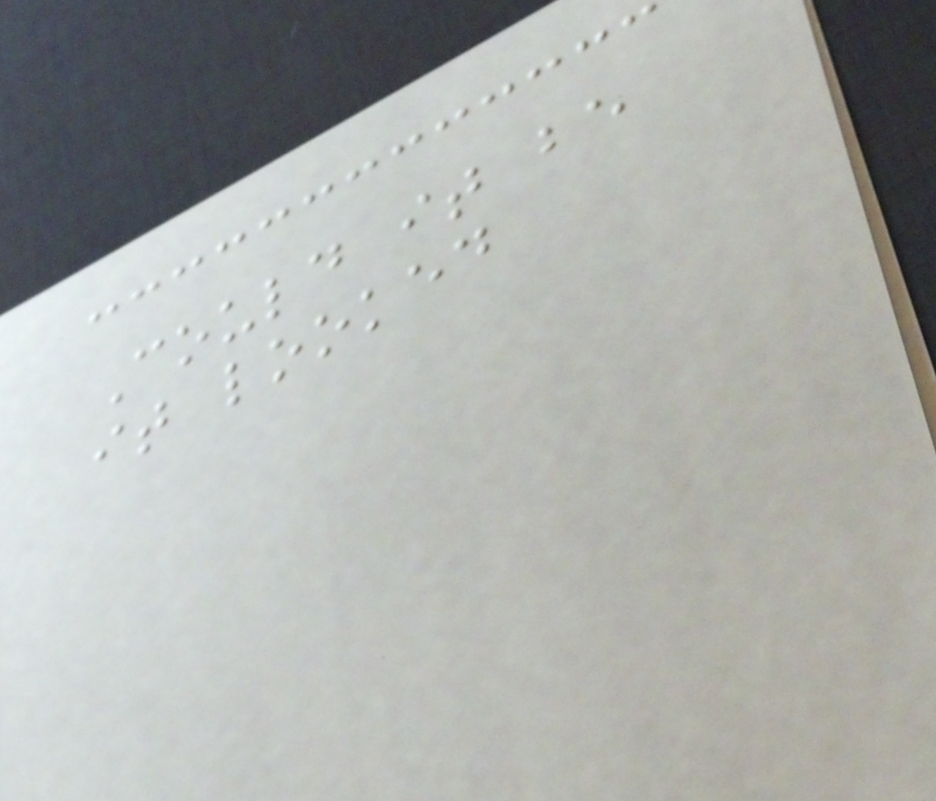Could it be
it looked
